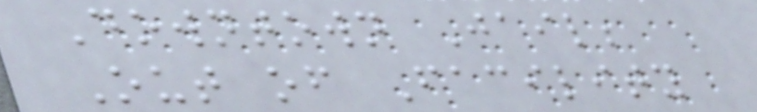Downtown Jail;
Out of Facility
